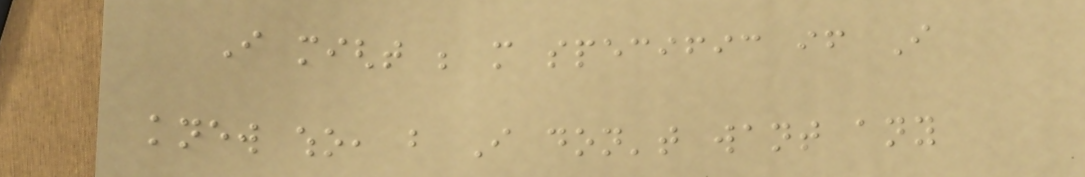I might be more specific if I
knew who, but I don't want any
